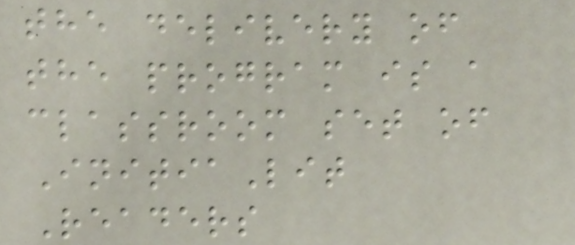the delivery of
the program is a
classroom set of
InitiaLit
Readers
